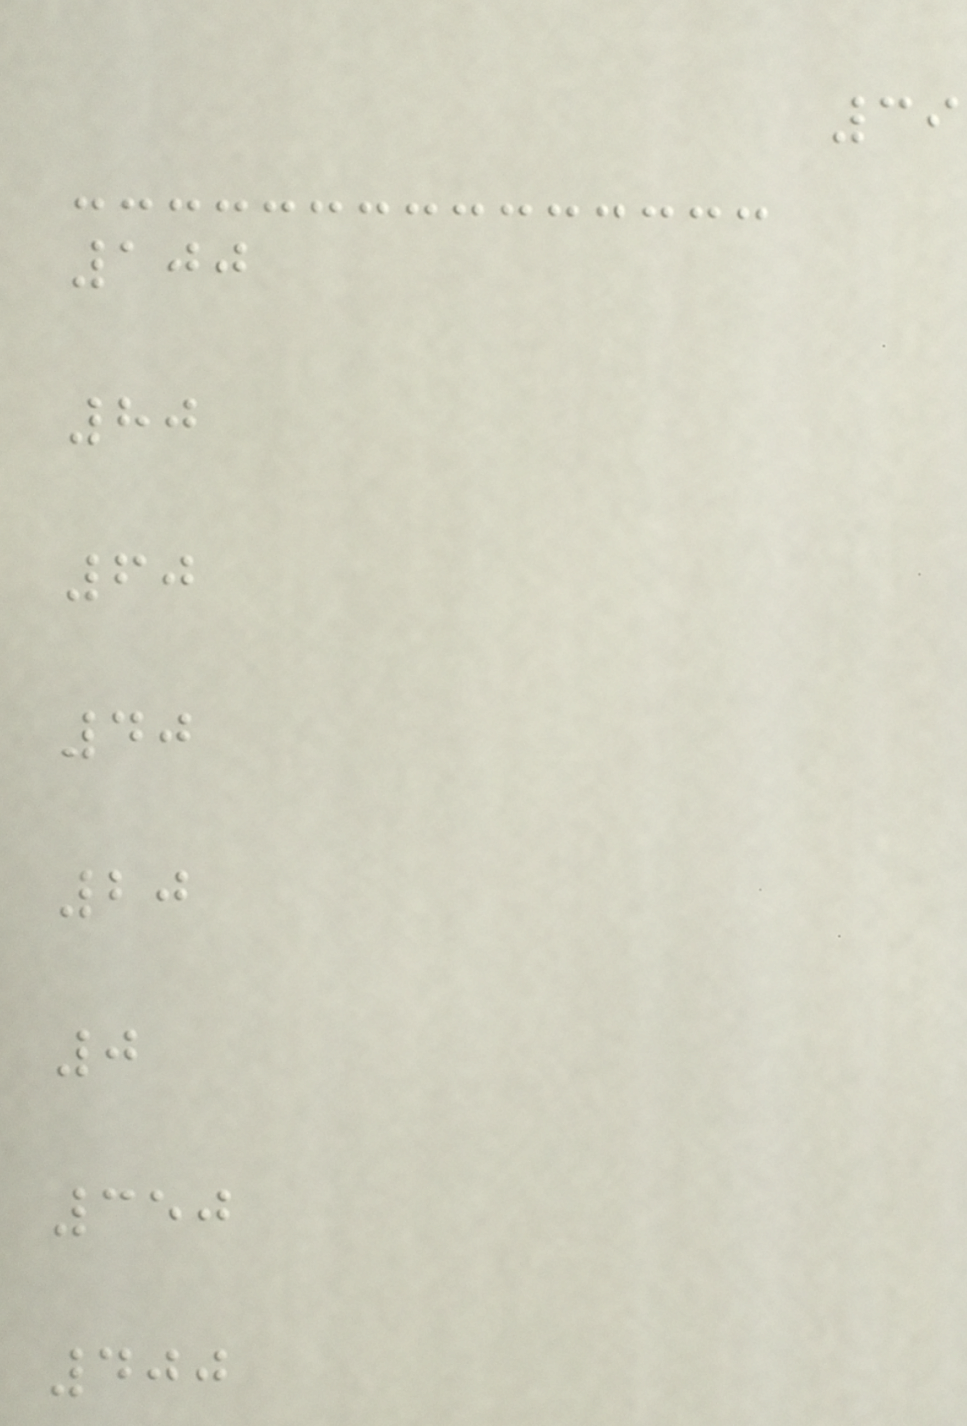39
100
80
60
40
20
0
350
400
